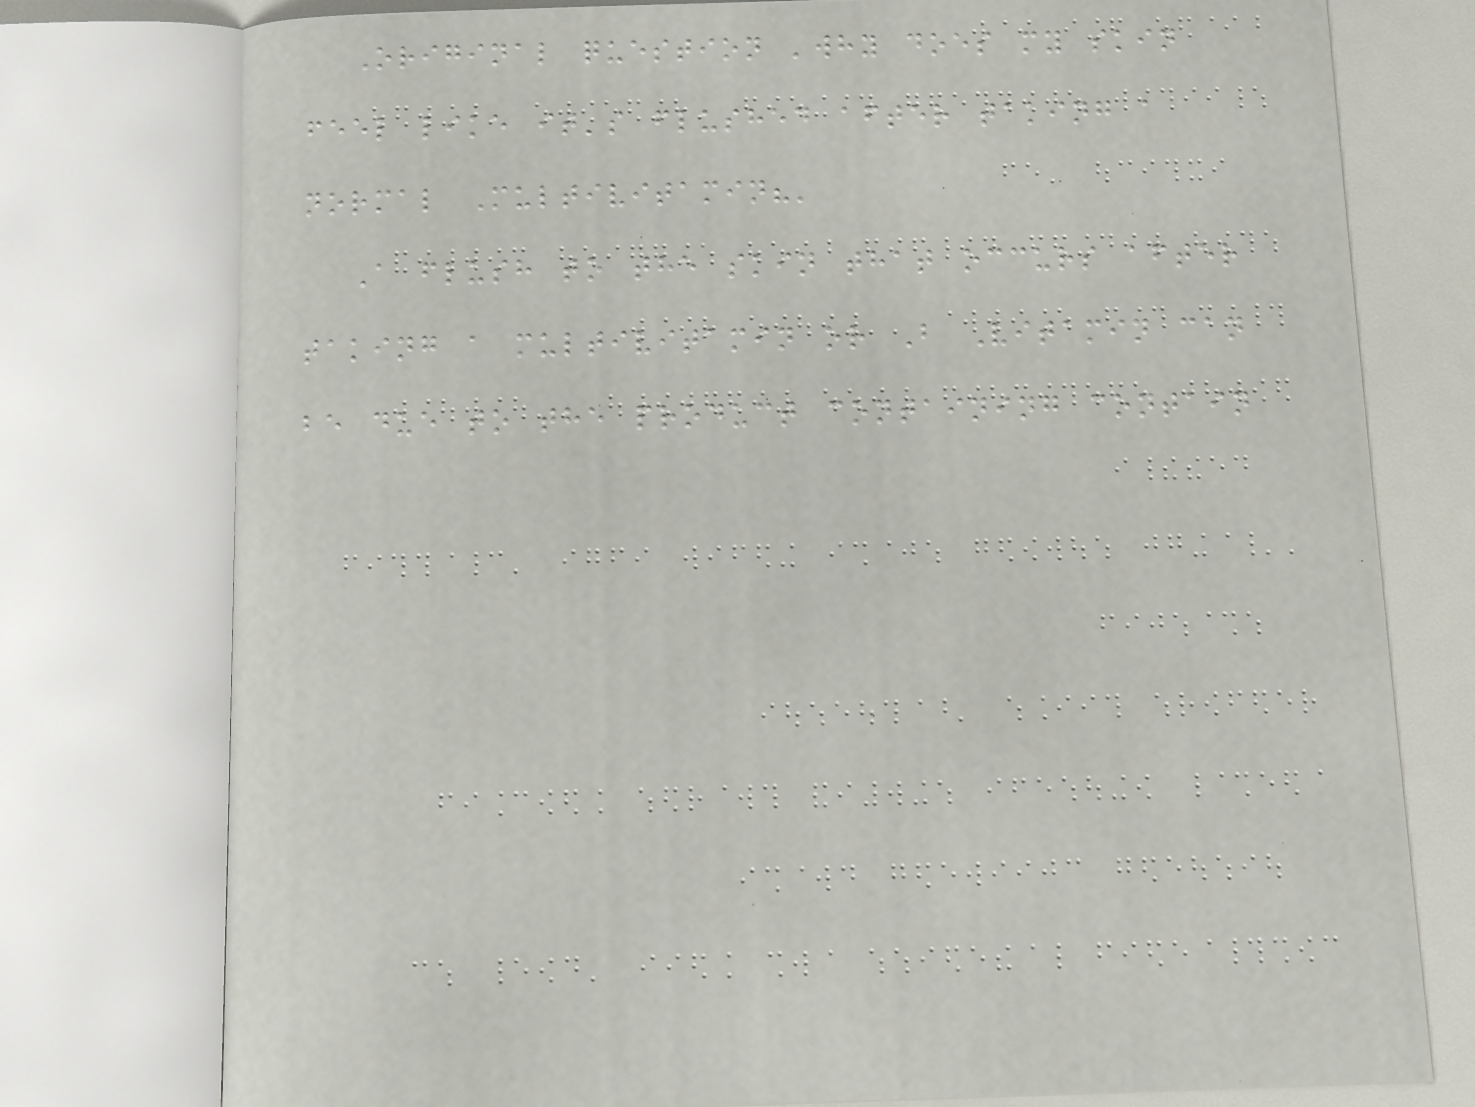Original question 'why does my skin
feel like it's flushed after taking a
normal Multivitamin?'
A flush to the skin that occurs after
taking a multivitamin or B Vitamin can
be due to the product containing contain
